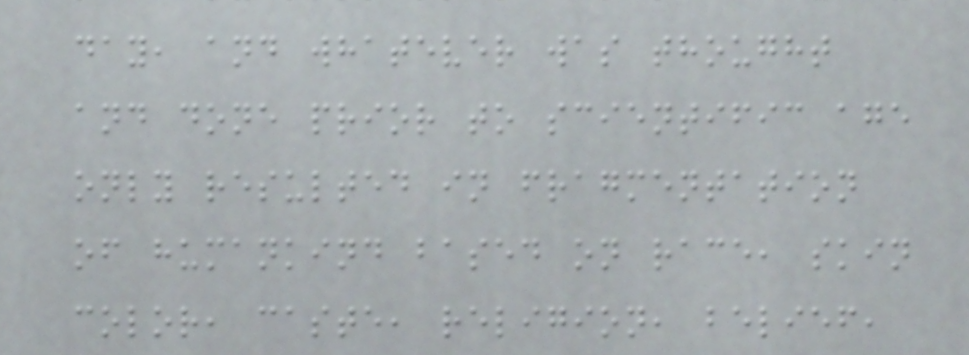day, and whatever was thought
and done prior to scientific age
only resulted in fragmentation
of humankind based on race, skin
color, caste, religion, belief,
